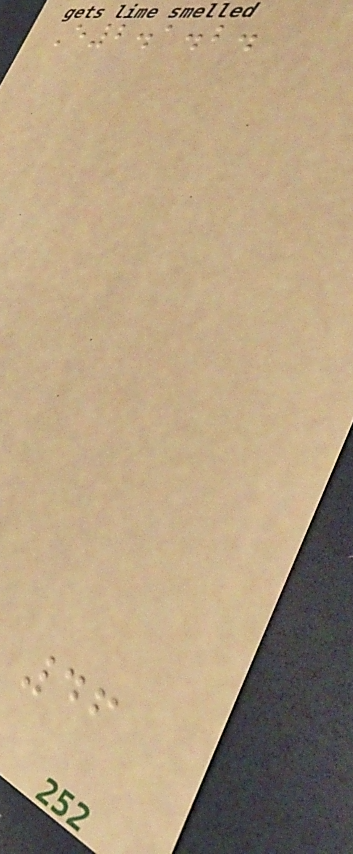E2.1.2.
46
